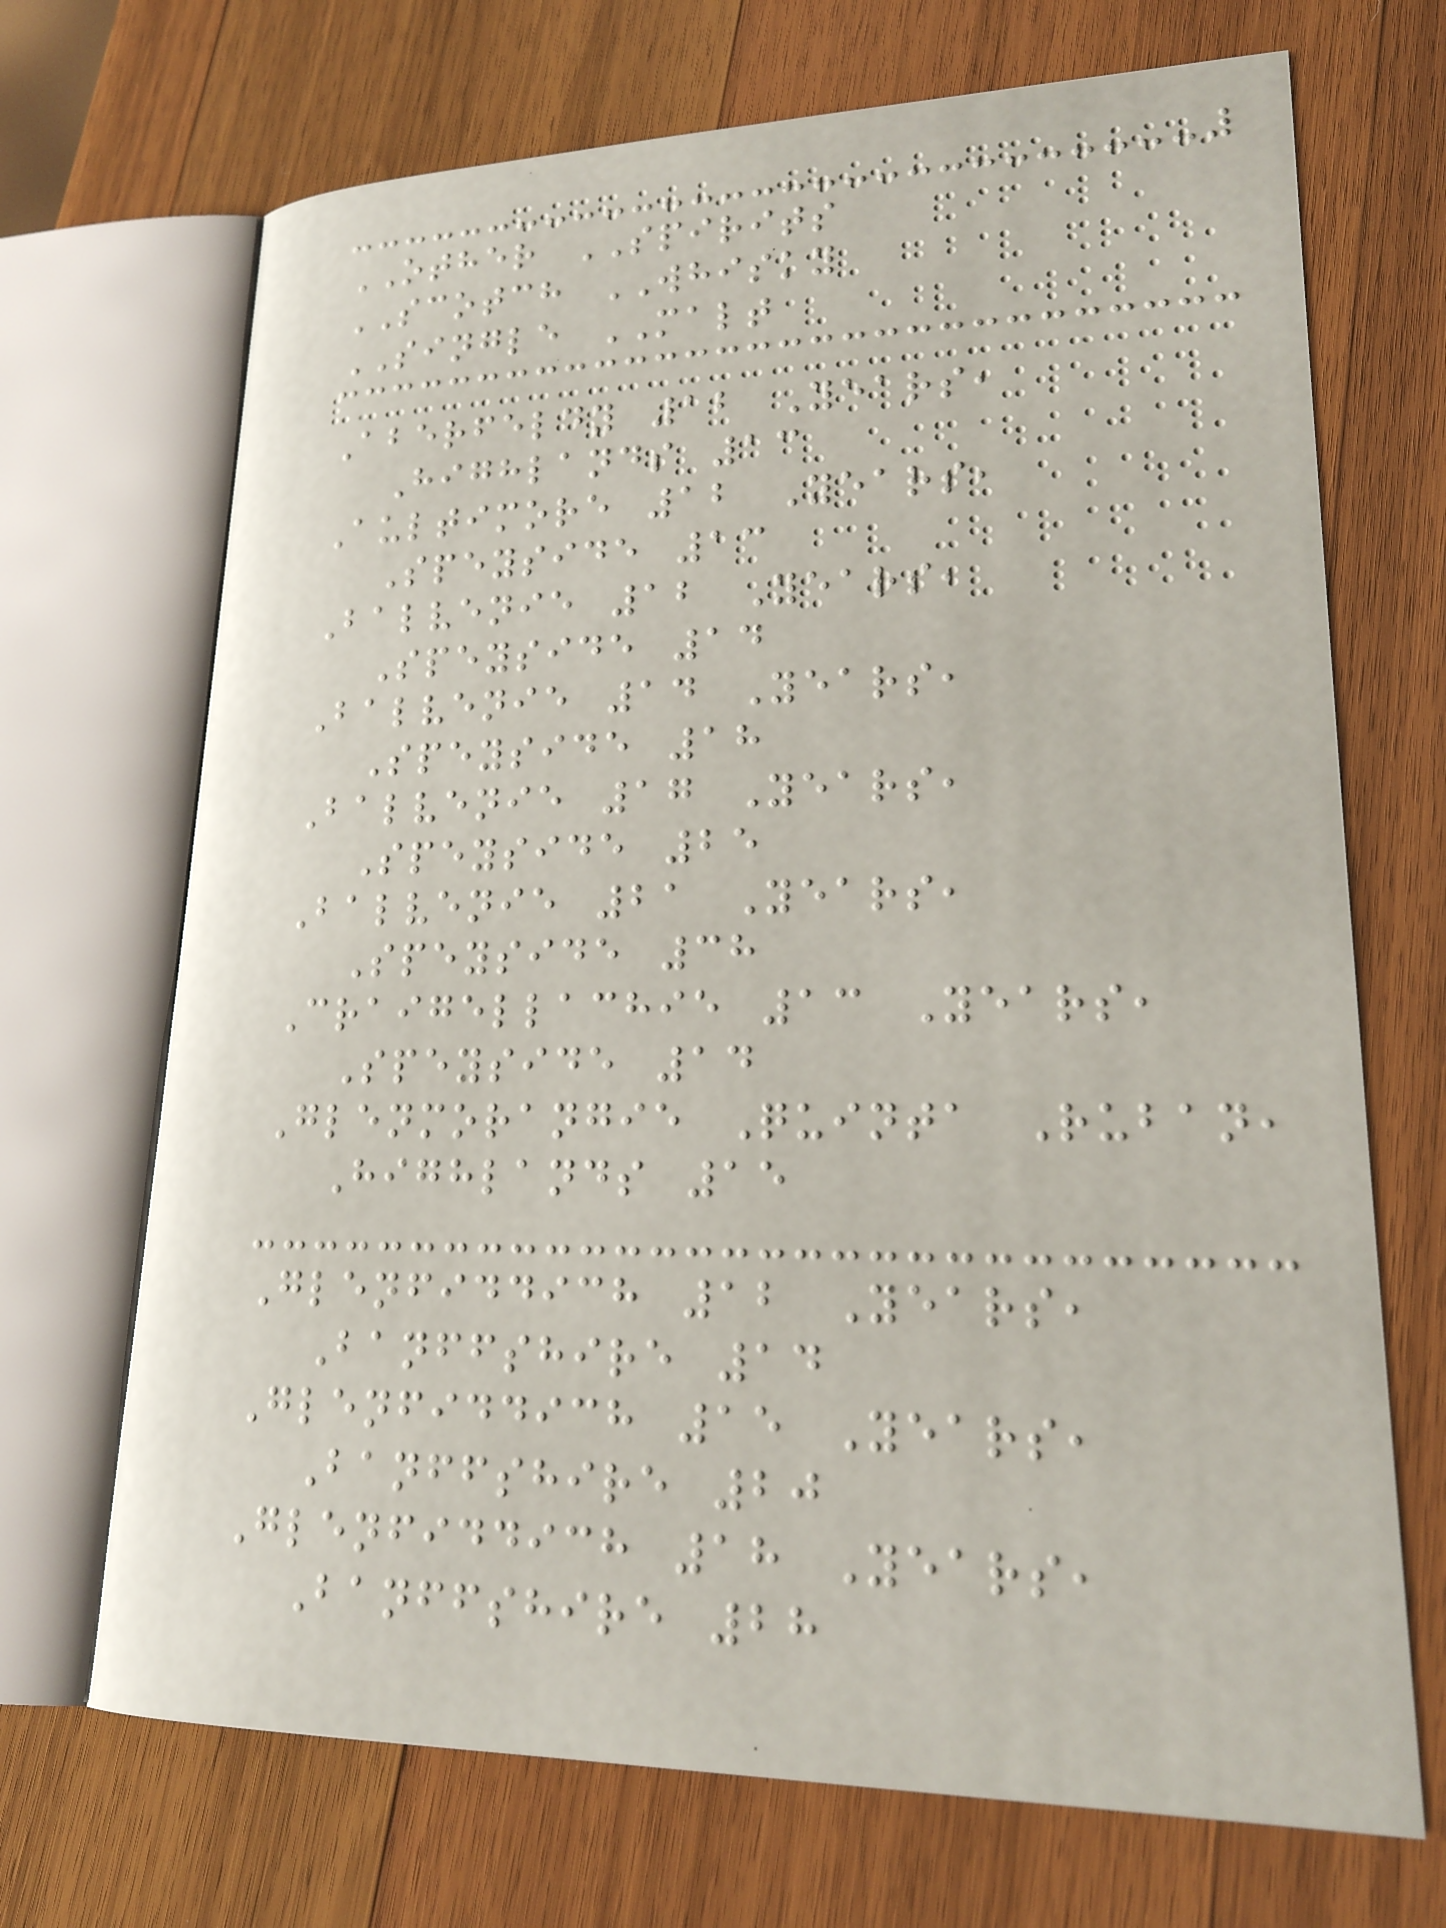OTHER SPIRITS
SCOTCH WHISKY
SINGLE MALT
Aberfeldy 12 Years,
Highlands 13
Aultimore 12 Years,
Speyside 13
Balvenie 12 Years,
Speyside 14
Balvenie 14 Years,
Speyside 18
Balvenie 17 Years,
Speyside 25
Balvenie 21 Years,
Speyside 38
Craigellachie 13 Years,
Speyside 14
Glenmorangie Quinta Ruban,
Highlands 15
Glenfiddich 12 Years,
Banffshire 14
Glenfiddich 15 Years,
Banffshire 20
Glenfiddich 18 Years,
Banffshire 28
